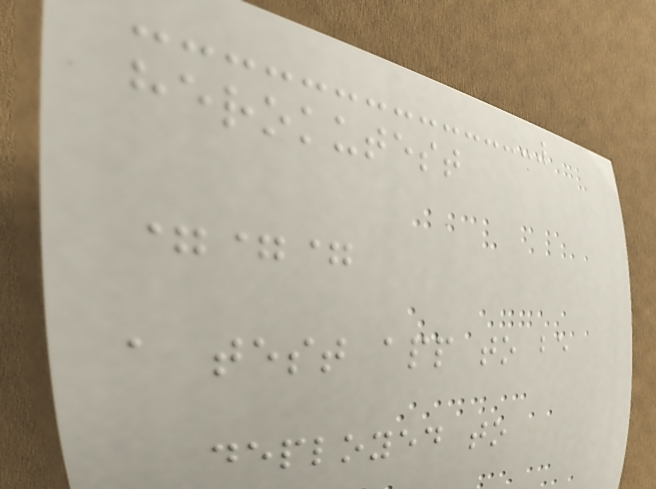herokutest
===
a test app to be
deployed to
